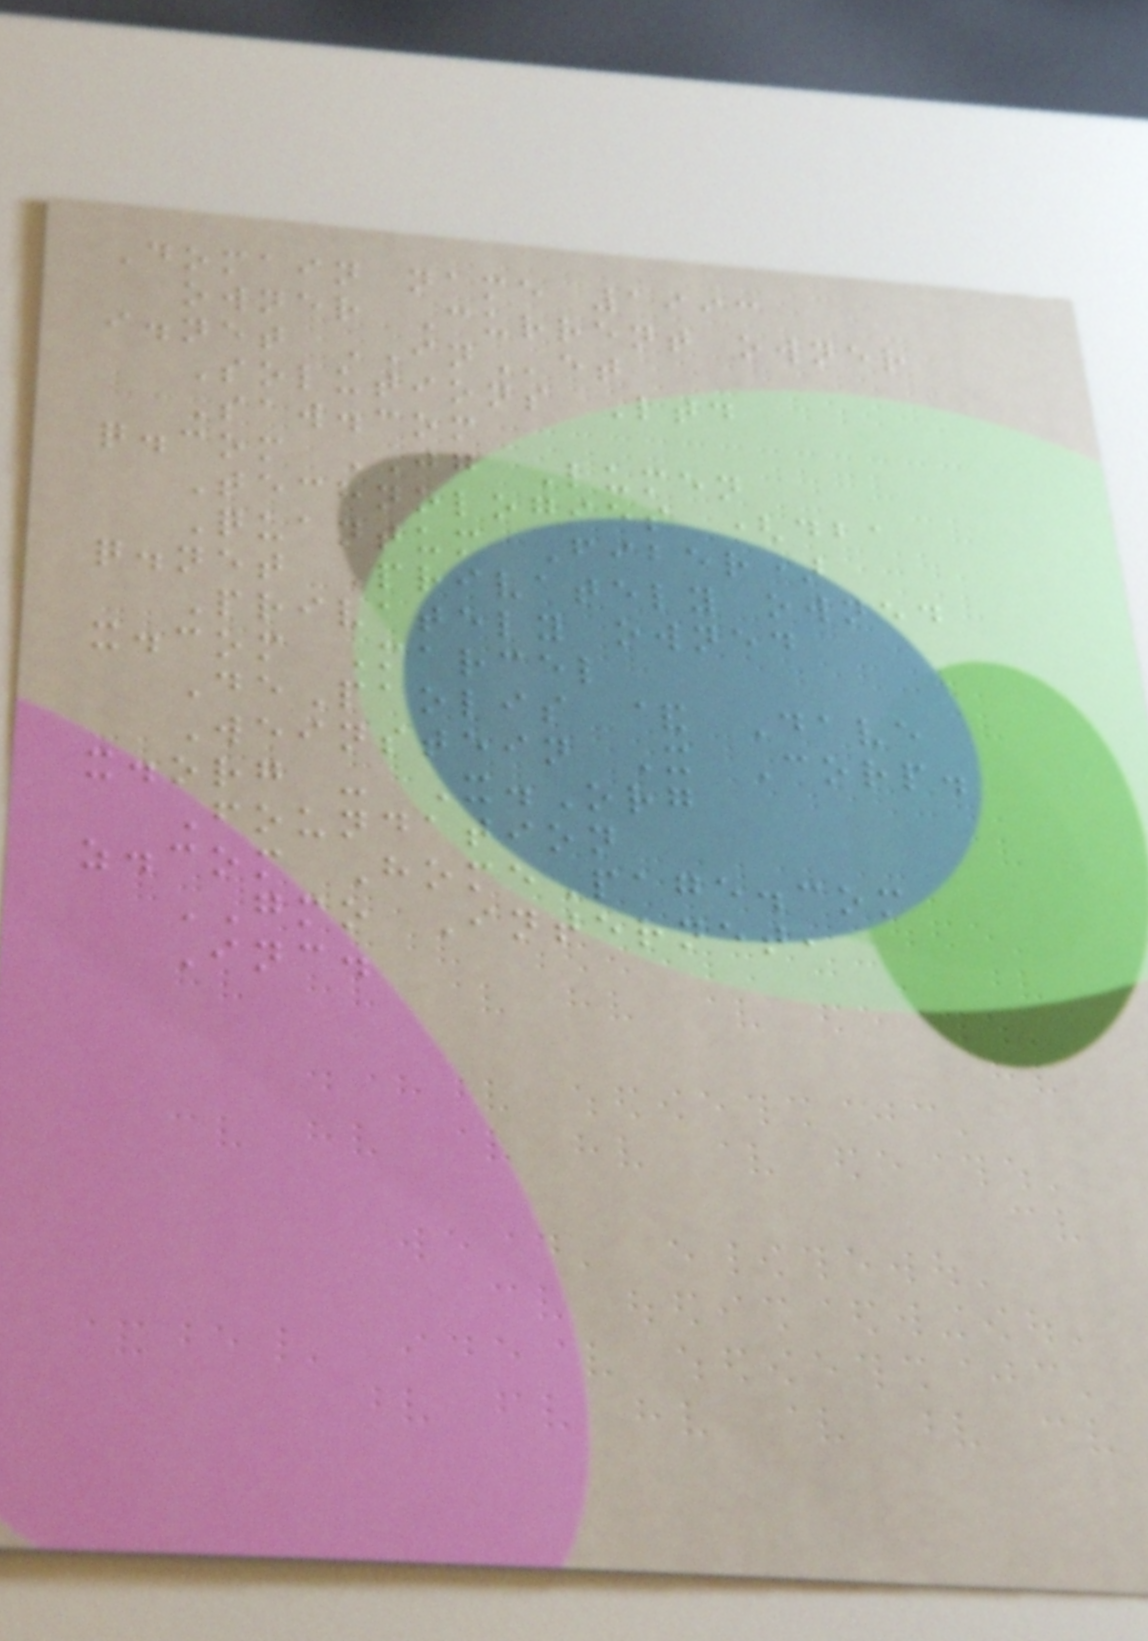Domain name 1993
owner Current owner
i.net INet
Solutions Ltd
Saw.com
q.com JG Lumen
Technologies (dba
Quantum Fiber)
q.net Privately owned
Privately owned
x.com Marcel
DePaolis & Dave
Weinstein X Corp.
x.org - X.Org
Foundation
z.com HomePage.com
GMO Internet,
Inc.
